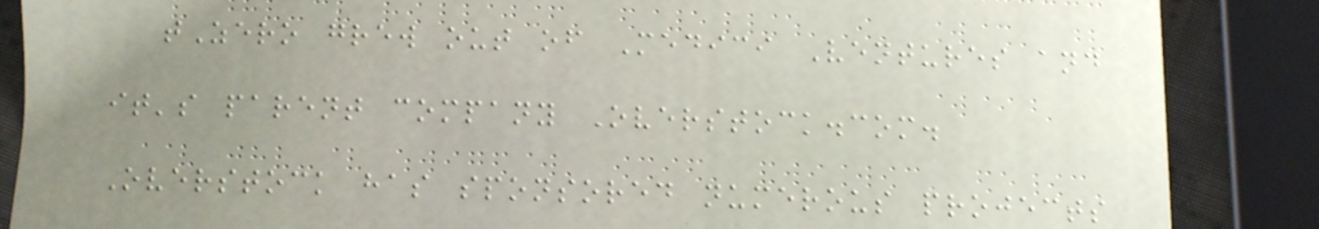tZero grew out of Medici Ventures and
it's parent company Overstock.com.
Overstock has sponsored numerous projects
